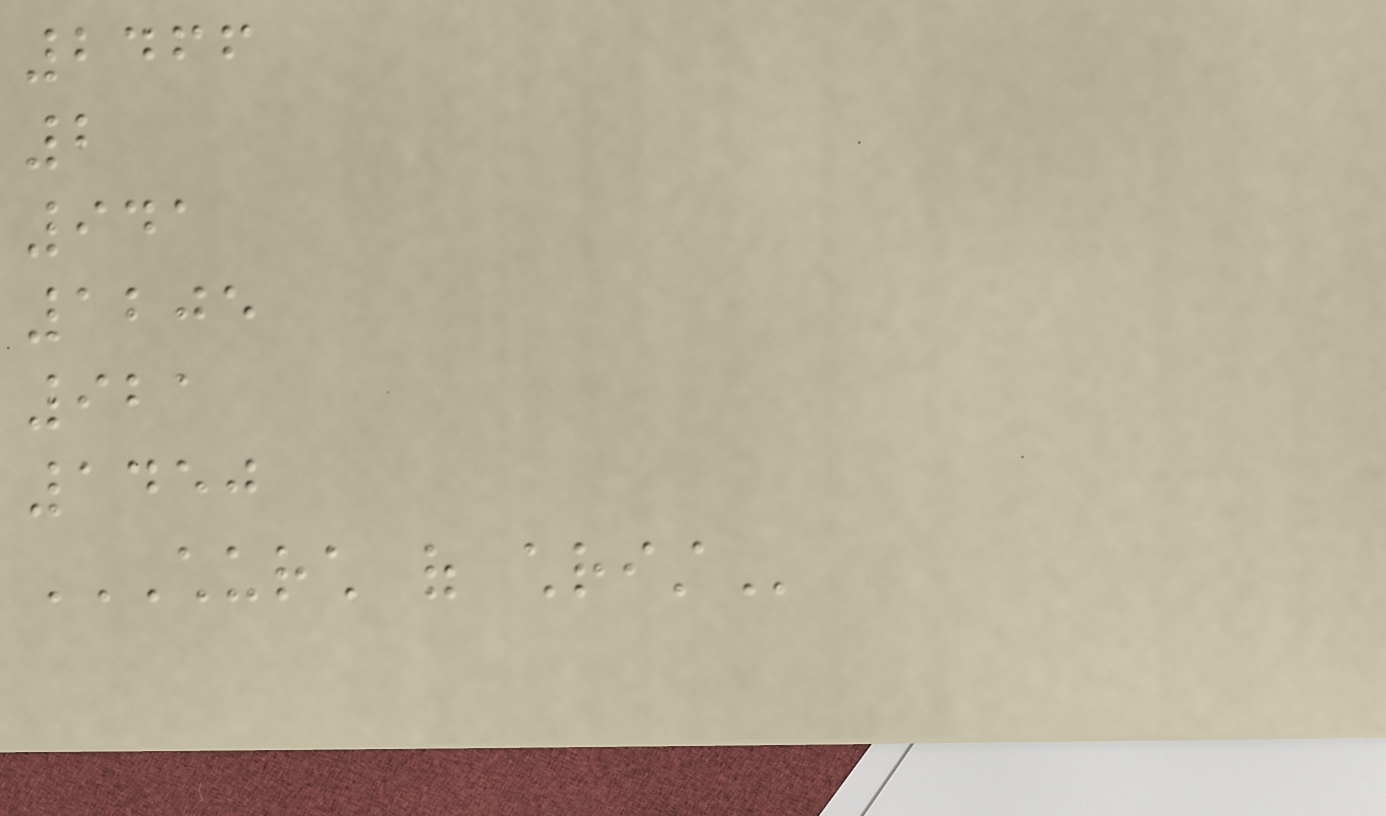2466
2
941
1205
921
1450
CHURCH OF CHRIST
